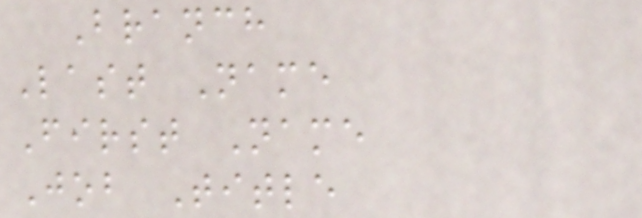Branch
Last Name
First Name
Job Title
